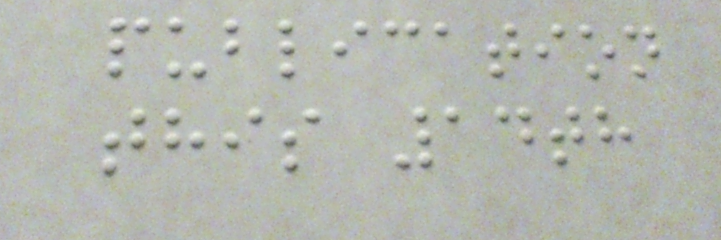publication
this 14th
